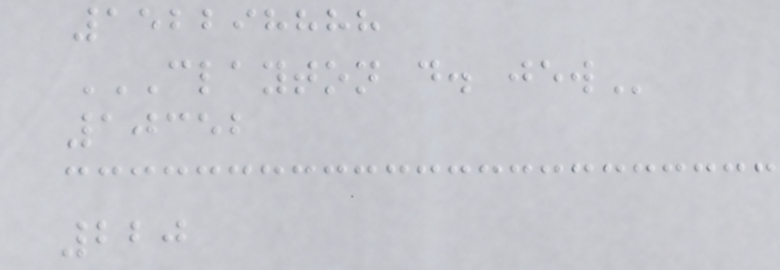152298888
CLAYTON D. JEW
10352
220
